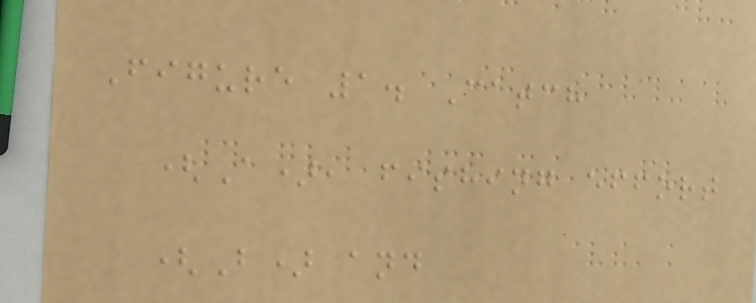Figure 1. Catch
(A), fishing effort
(B) and
